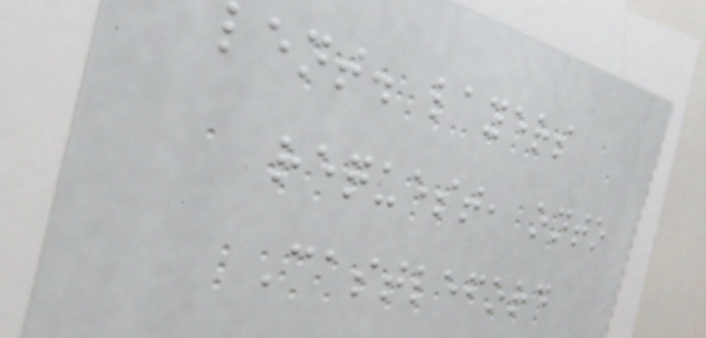lent. layers
request, onto
Castleford
